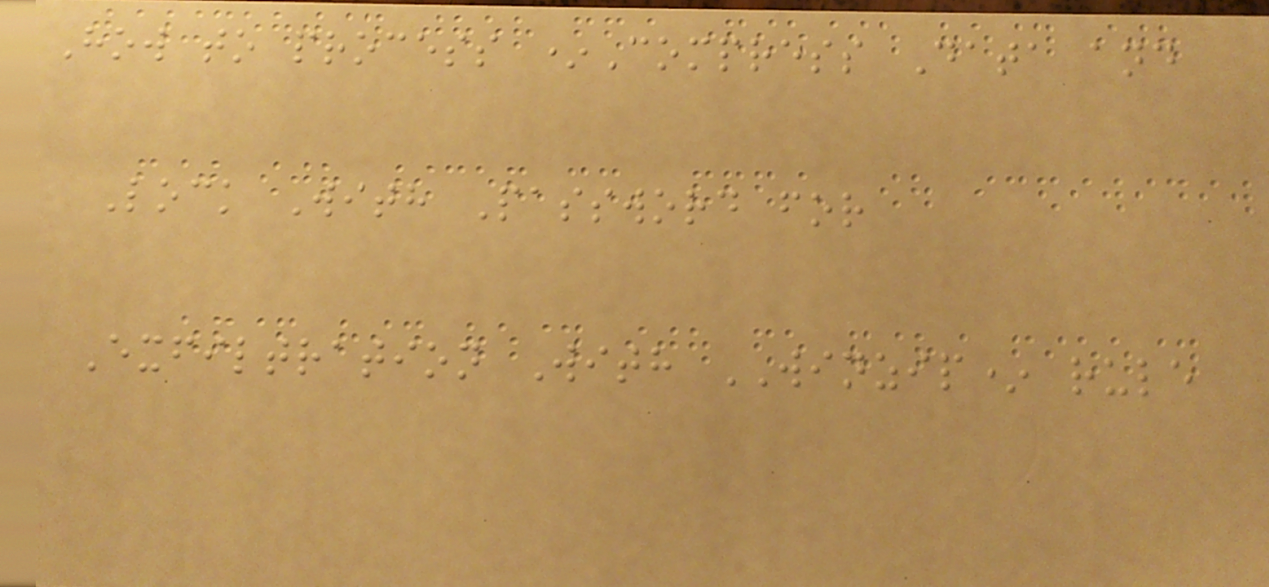How to process *Compress Data and
Lock With Password for
Exfiltration With WINZIP* rule
